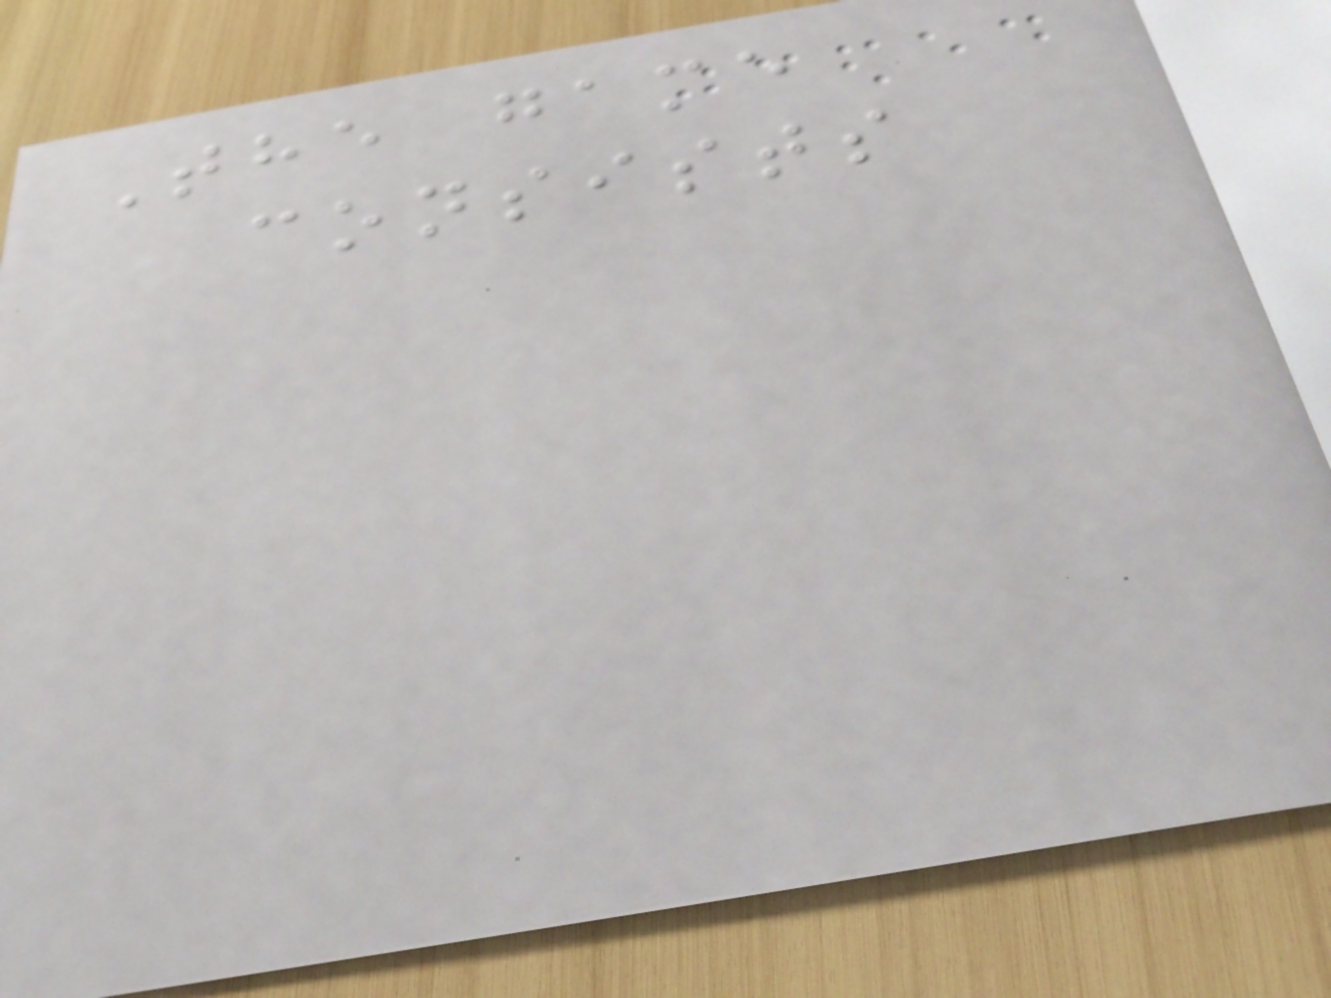The game
consists
